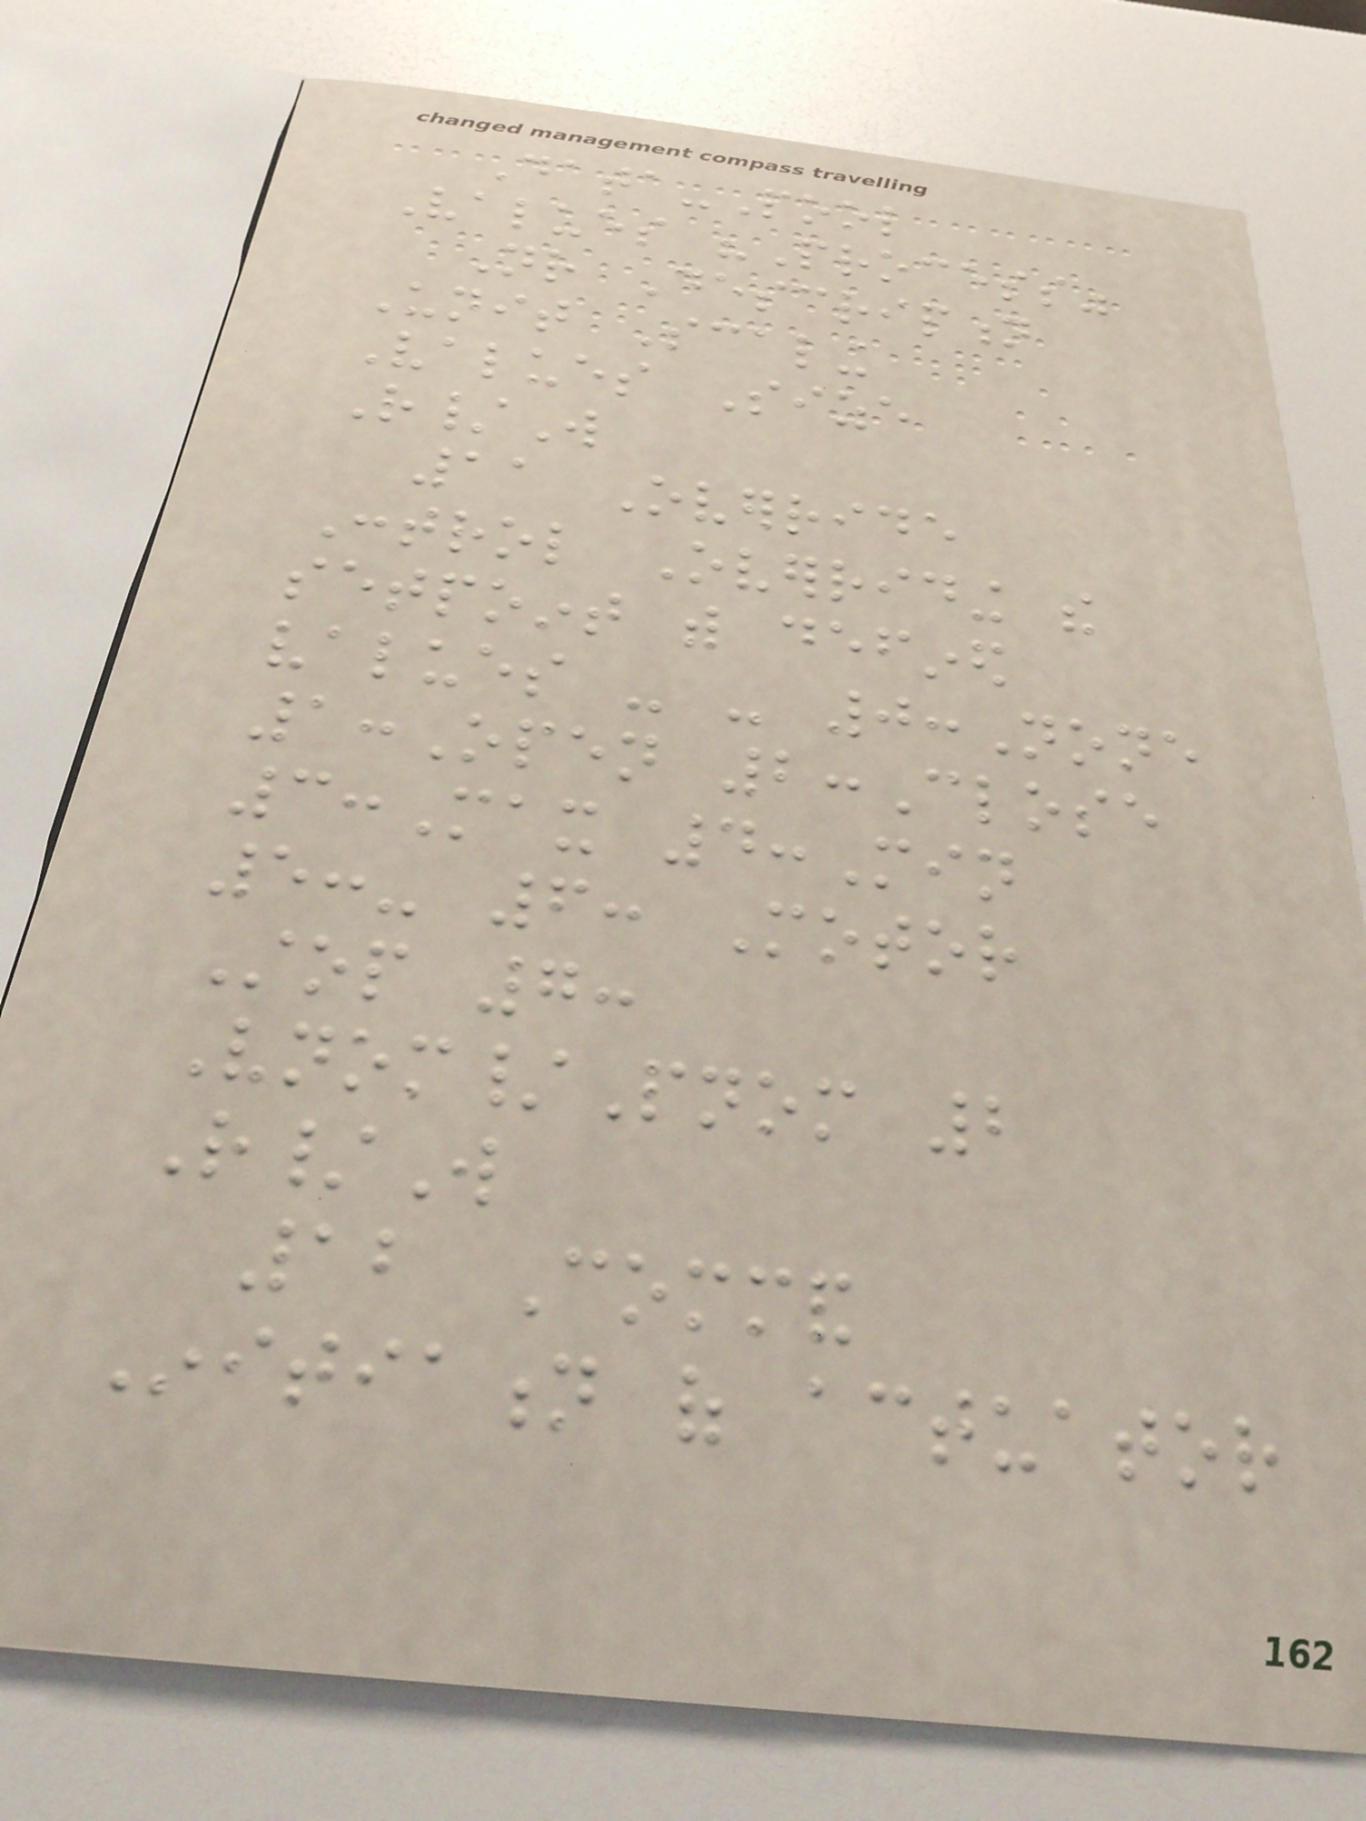Data-Pool
Values "Process"
Nr Description
Unit Scaling
Values Size
R/W
11 Override
Control Overriding the
setpoint with defined
values - - 0:None
1:Open 2:Close
3:Max 4:Min
5:- 6: Motor
Stop 7:
Vnom/Pnom 2
R/W
12 Command
Initiation of actuator
